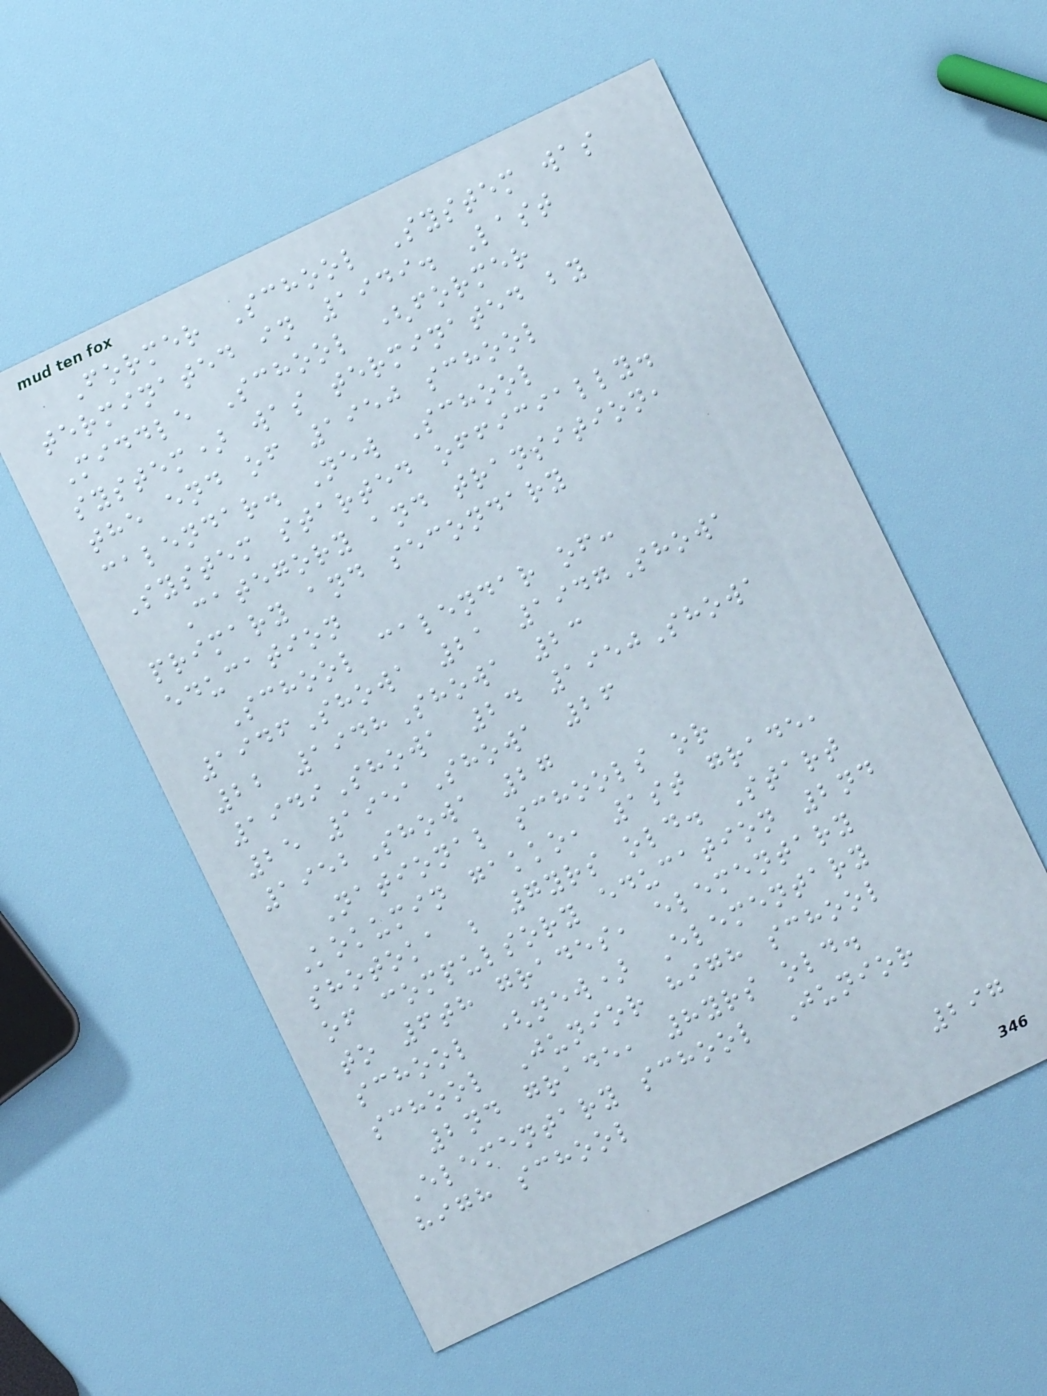Former School System was
terminated in 1949. Last
Middle School (former
system) was terminated by
the end of 1950 school
calendar. New School
System started officially.
Category and transition,
primary and secondary
education
School calendar of:
1946Showa 21 1947Showa
22 1948Showa 23
1949Showa 24 1950Showa
25 1951Showa 26
1952Showa 27
National schools or
Kokumin gakko, 1st grade,
shotoka ; 7yrs old. Start
of compulsory education 2nd
to 6th grades, elementary
school (new) Elementary
school Junior high school
2nd grade, 8yrs old.
Elementary school Junior
high school
297
